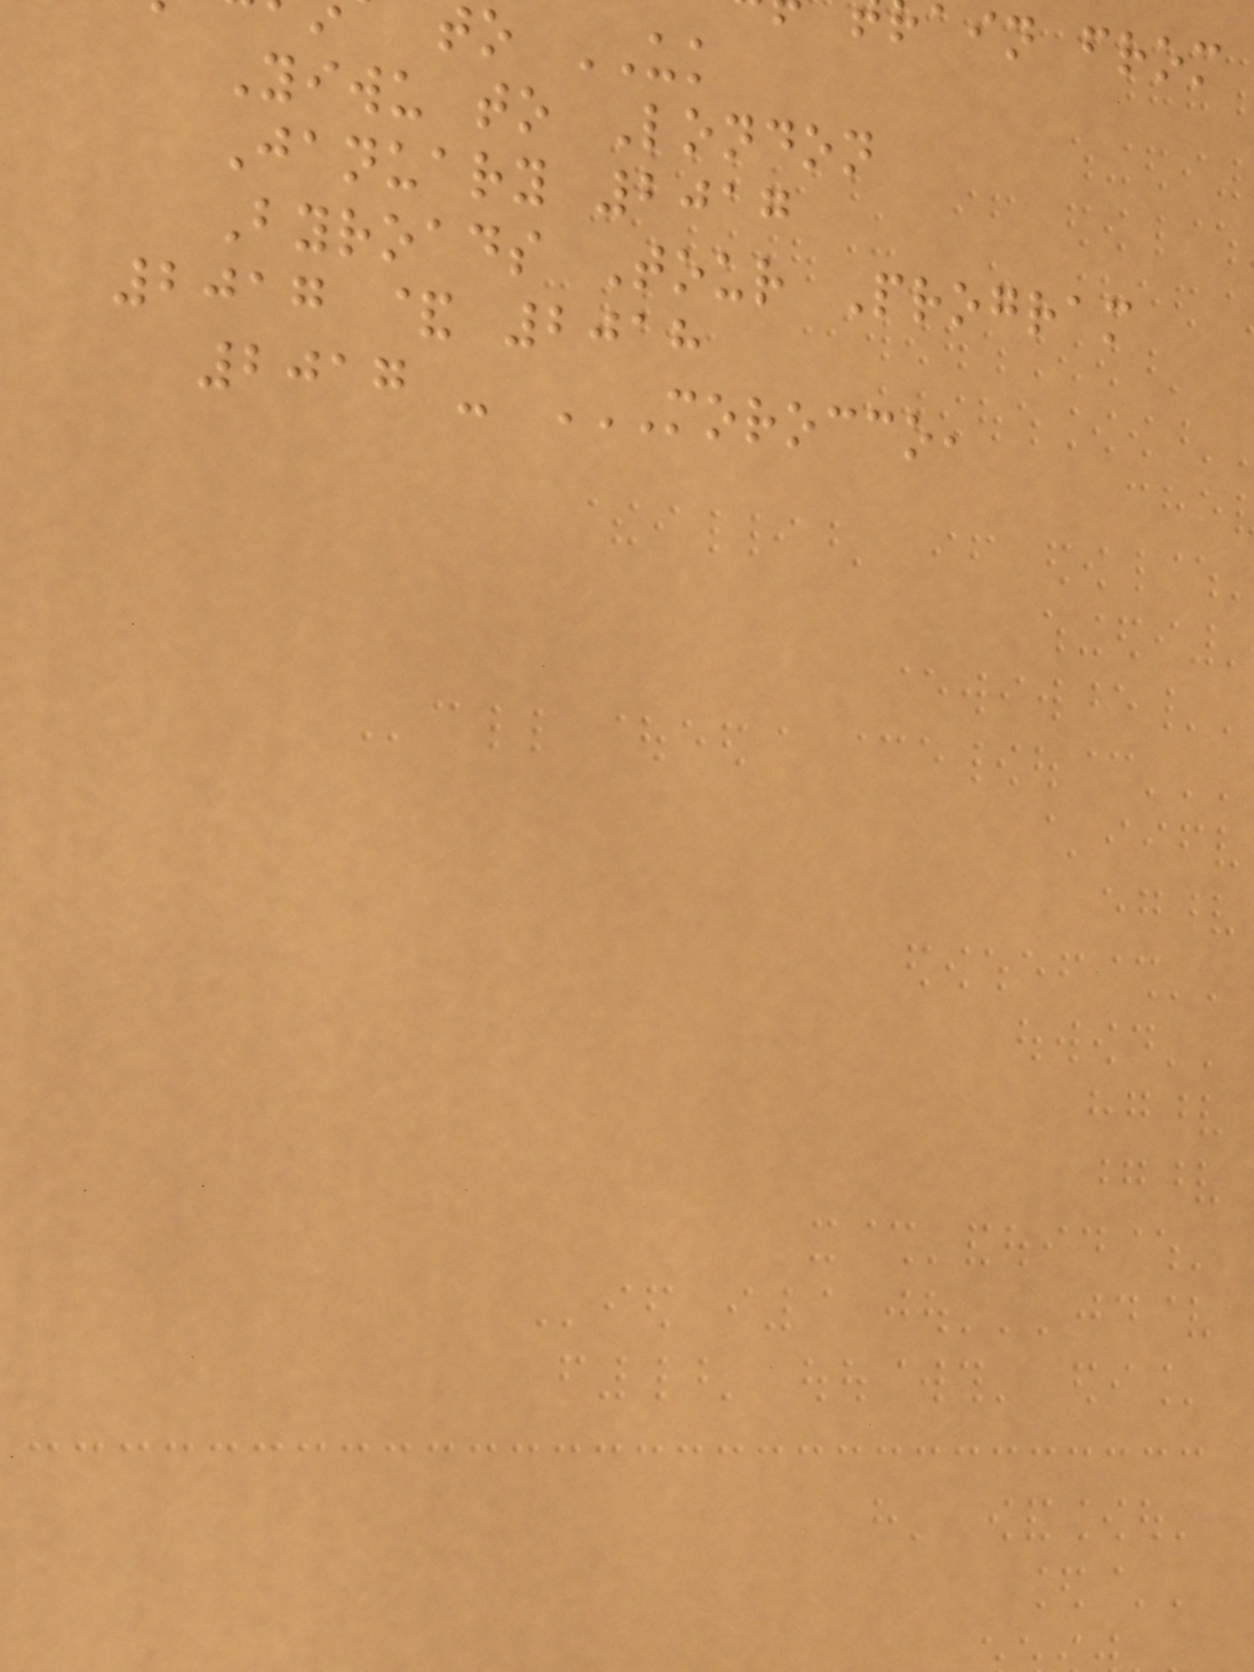ain from
to UK
Yiwu to London
January 2017
Byroads Tour Program
2017 & 2018
2017 - MOROCCO,
